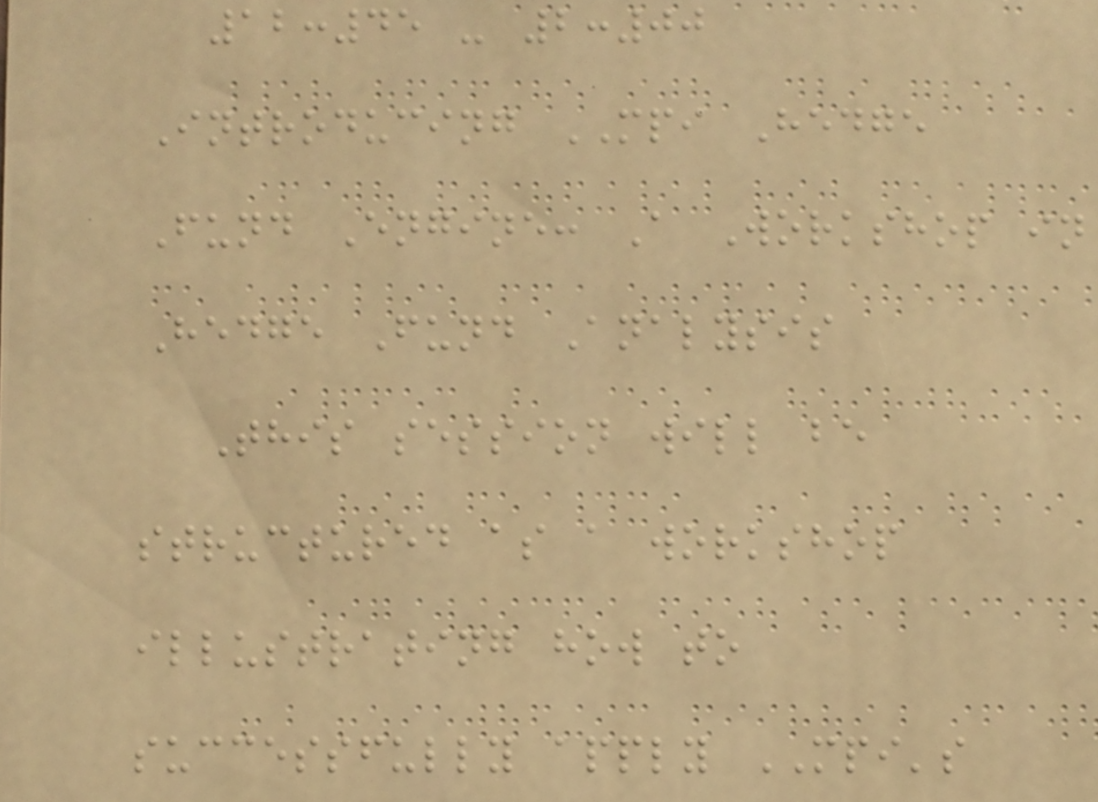12:45 - 2:00
Introducing MPI Hedge
Fund Engine: A Workshop in
Hedge Fund Analysis
This session will be
structured as a workshop
illustrating how to
successfully apply MPI's
